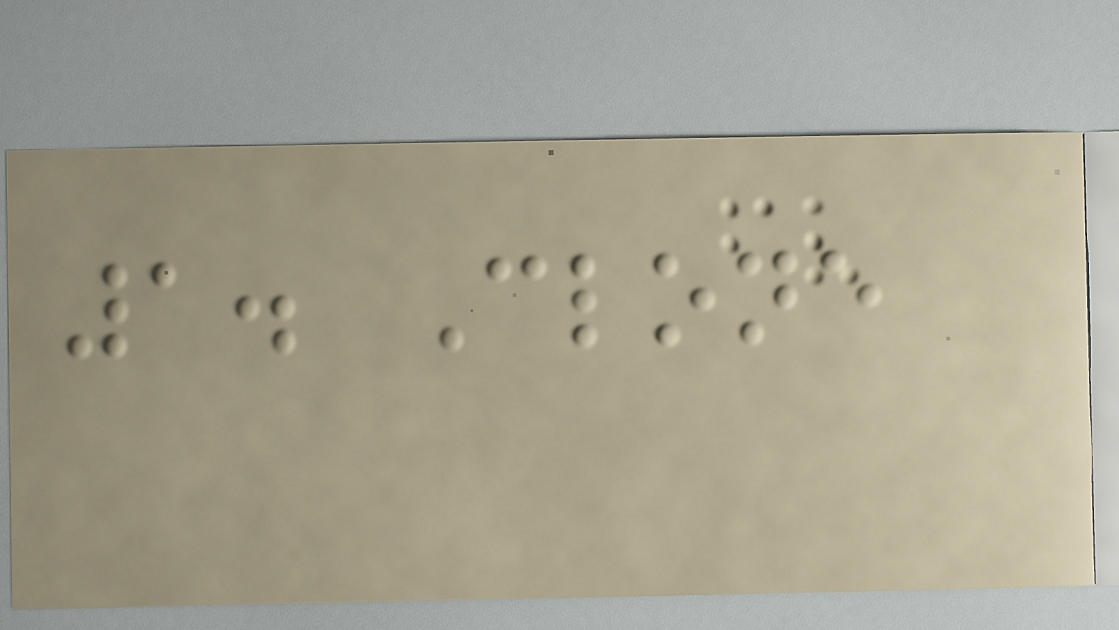1. Clone
